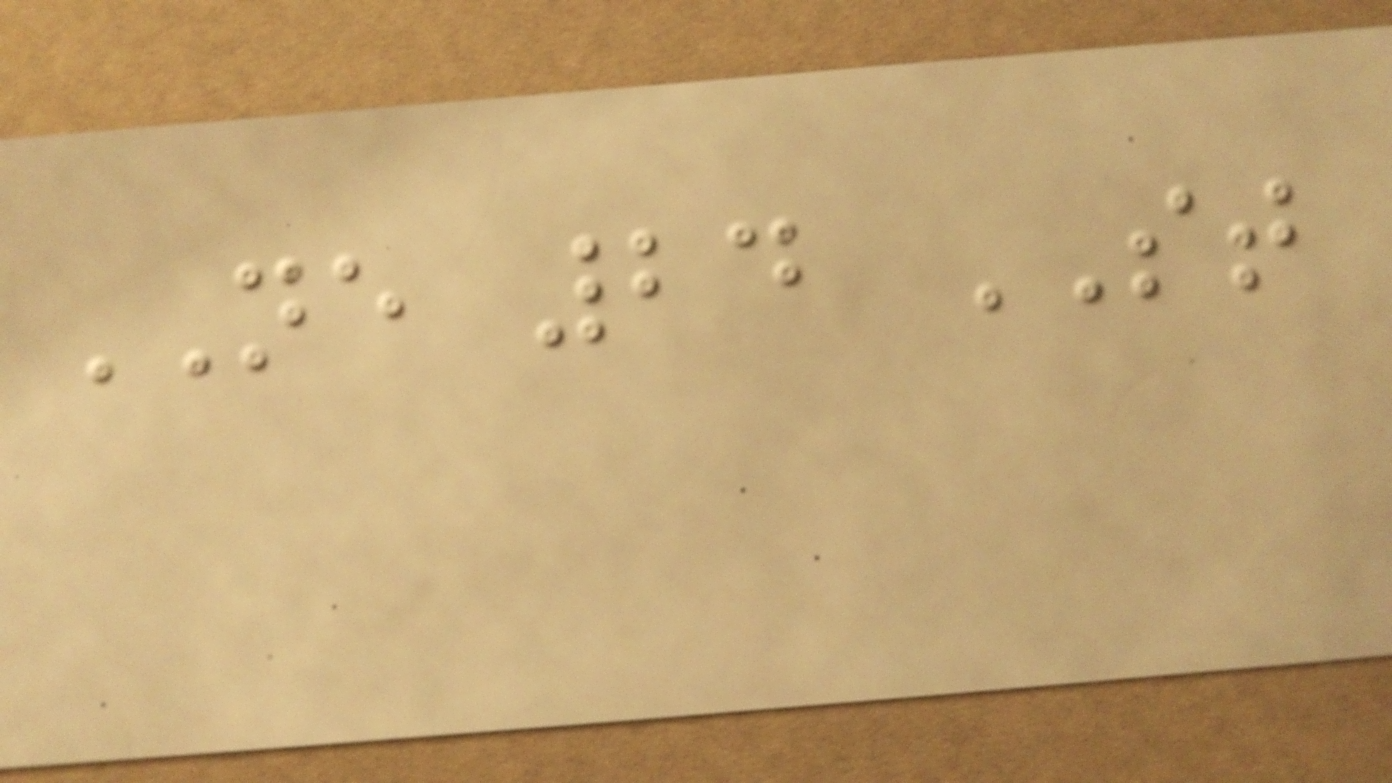NE 24 ST
